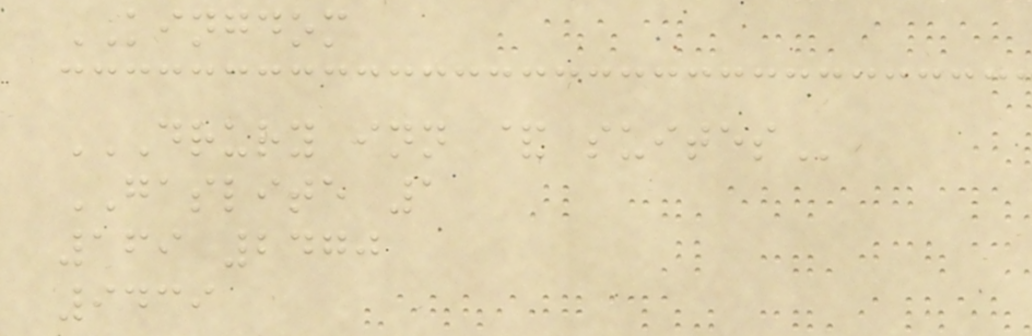KINGDOM
DRURY INN & SUITES
GASLITE 1
169 2470
9439
